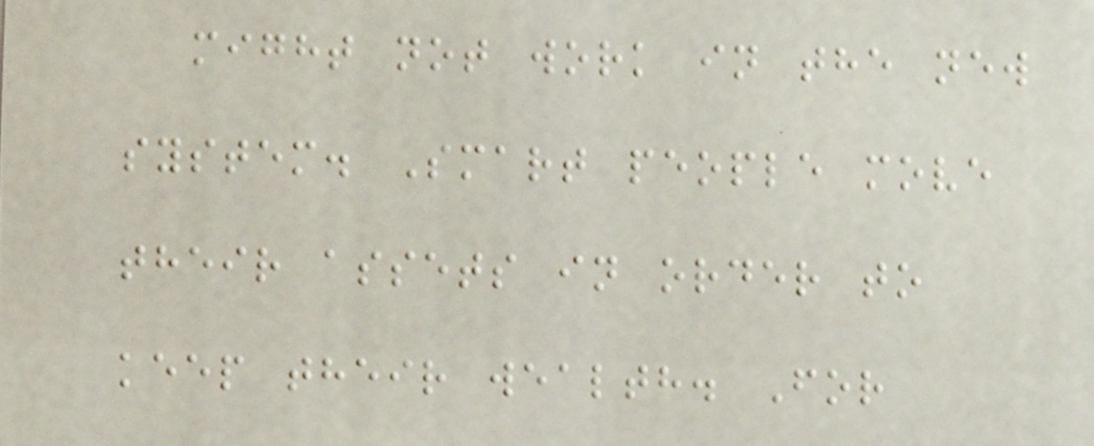might not work in the new
system. Smart people move
their assets in order to
keep their wealth. For
